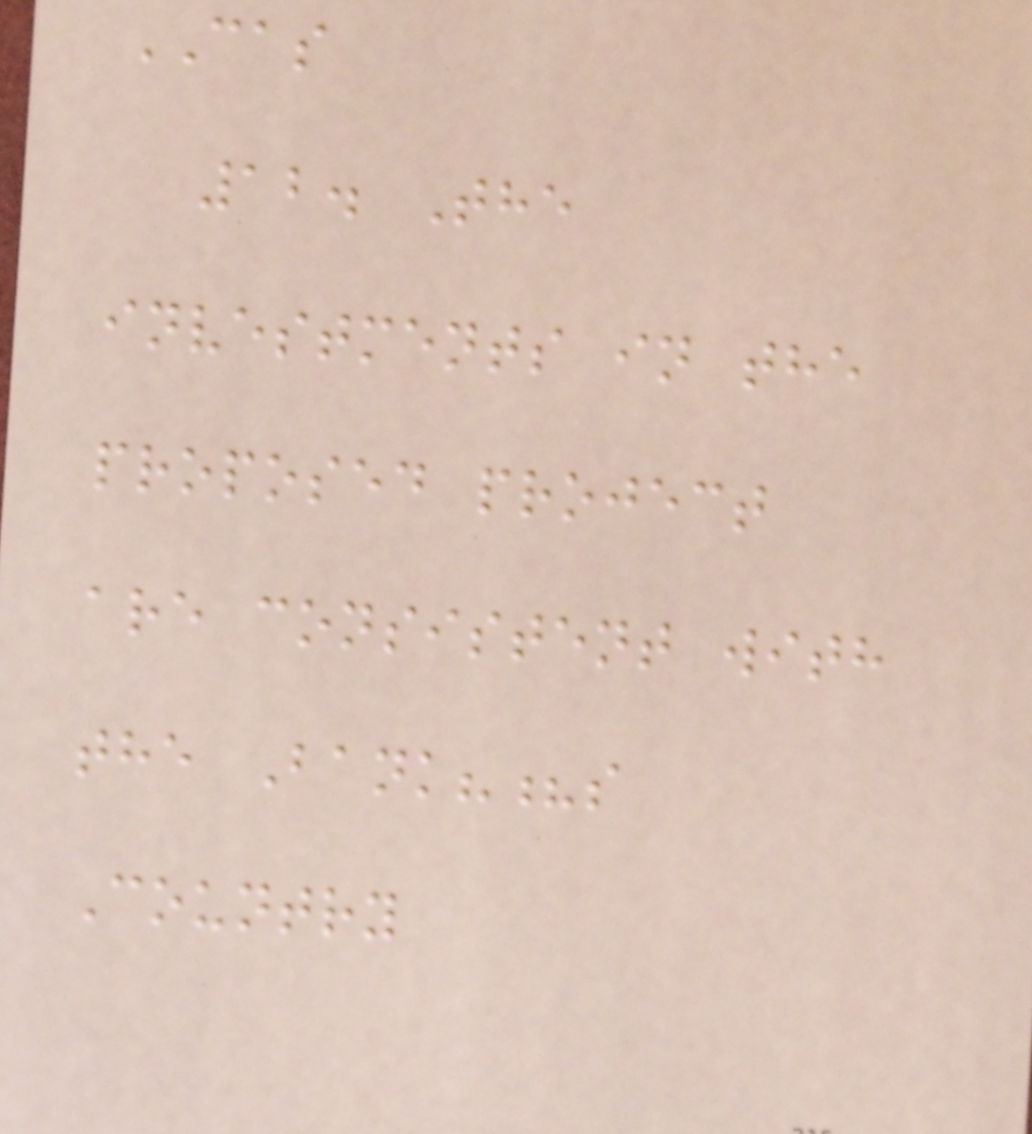CAS
12. The
investments in the
proposed project
are consistent with
the Bank??s
Country
